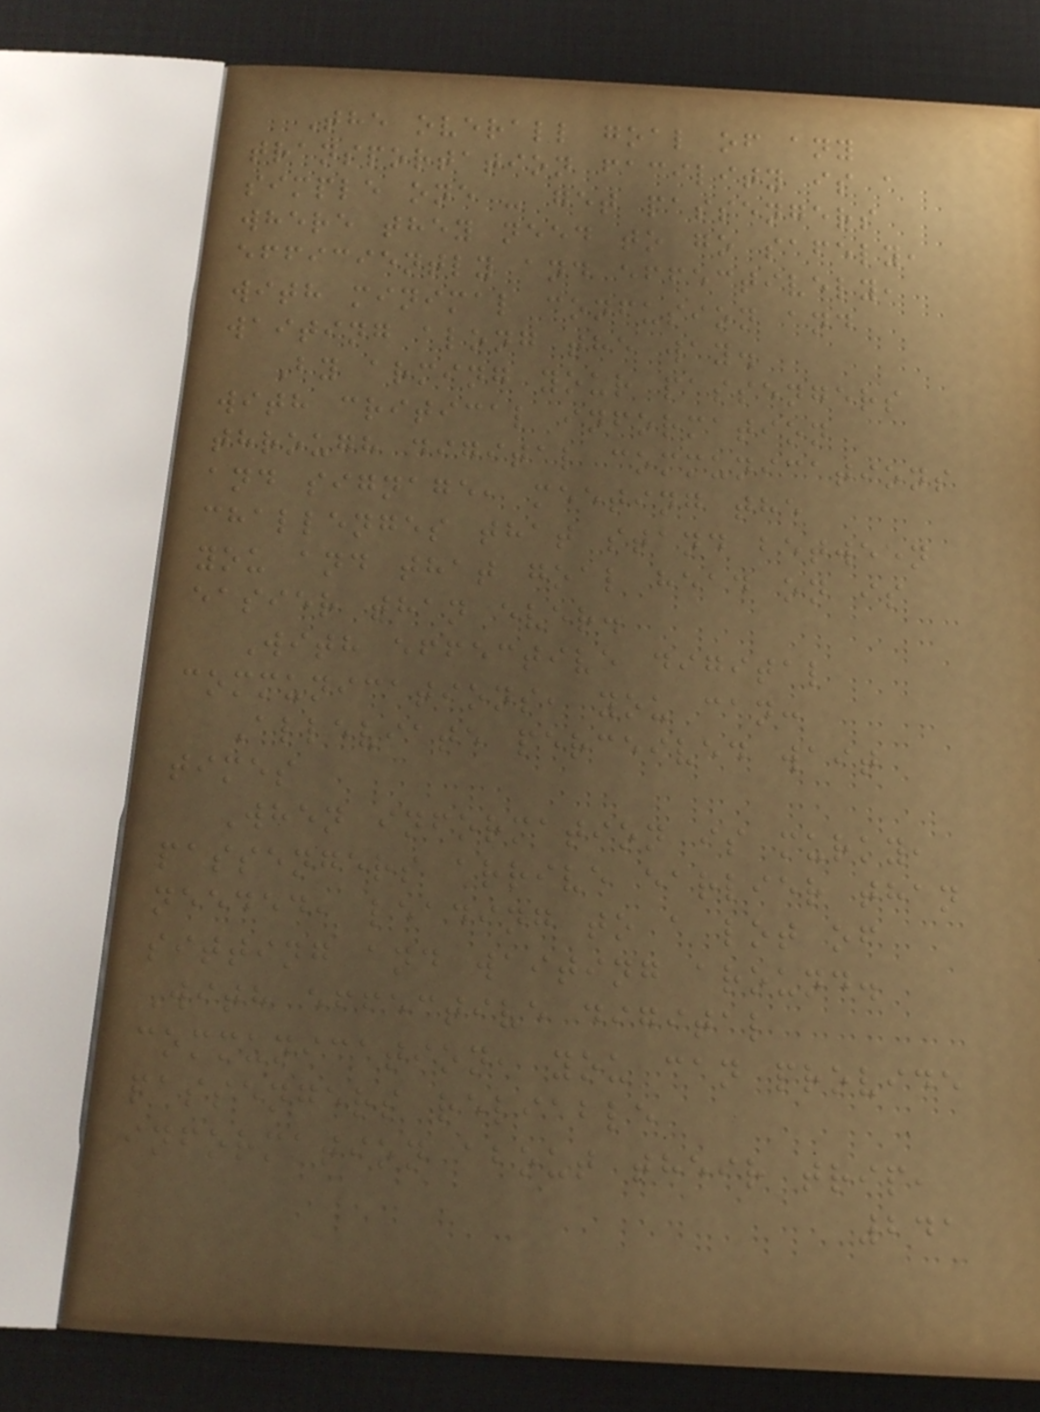The overall goal of any
transportation facility is a
simple one - get passengers
where they need to go safely,
efficiently and effectively,
with minimal confusion and
waiting along the way.
By arming your passengers
with critical information
through digital communications
and signage, meeting the
challenges that stand between
you and that goal head on is
easier than ever.
With effective digital
communications, you can:
Alleviate perceived wait
times
When information is murky,
passengers arrive earlier than
needed, leading to a lot of
sitting and waiting around.
With effective digital
communication, you can provide
passengers reliable
information about their trip,
241
